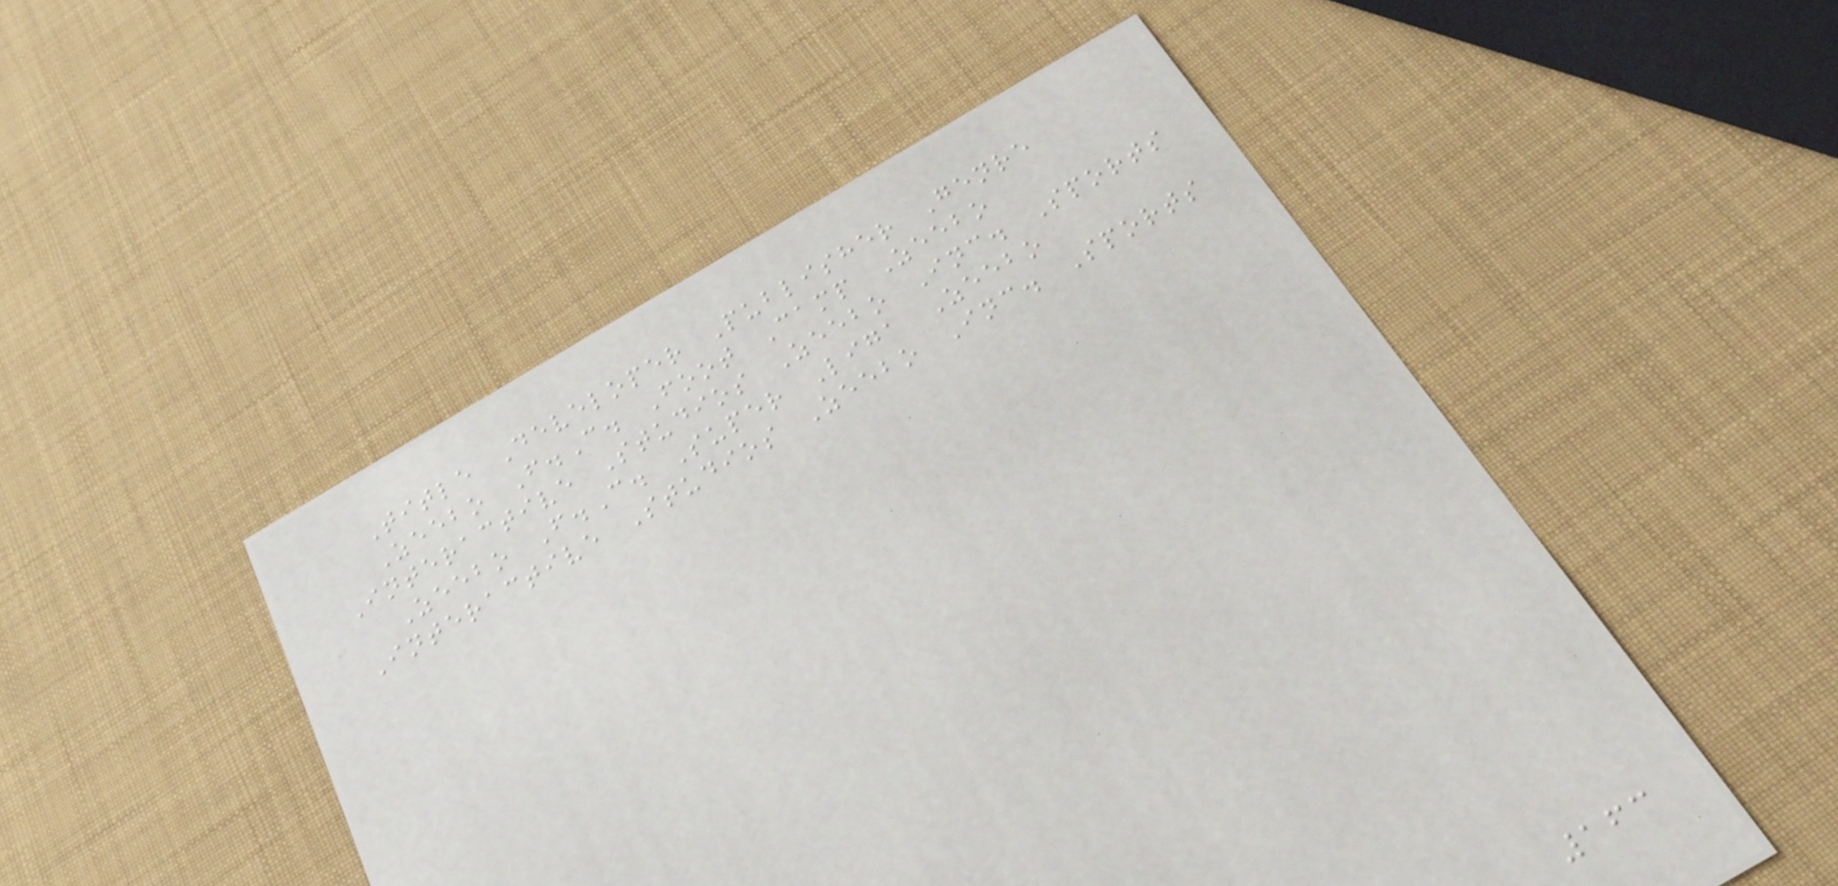Title Developer Publisher Genre
Zeebo F.C. Foot Camp Zeebo
Interactive Studios Zeebo Inc. Sports
Zeebo F.C. Super Liga Zeebo
Interactive Studios Zeebo Inc. Sports
163
